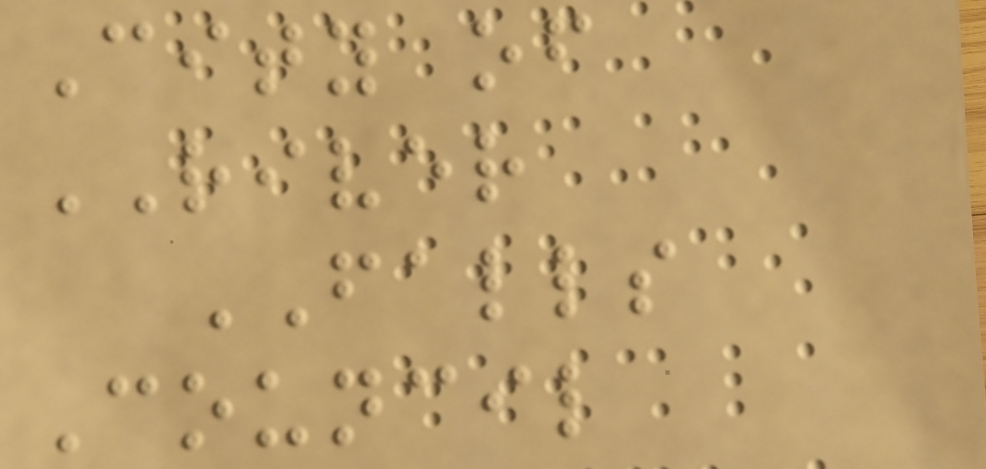City of
RIVER
FALLS
Council
